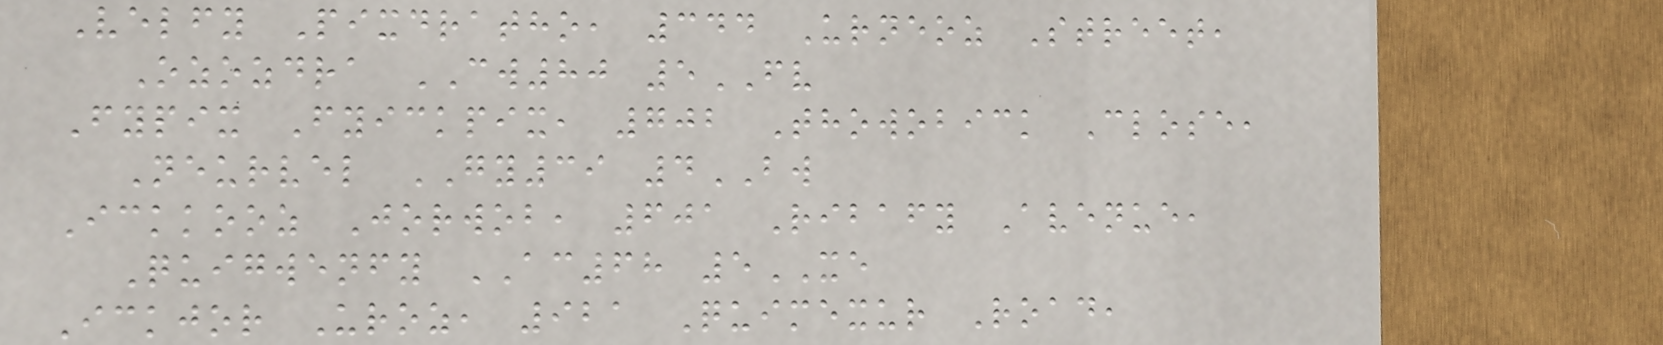Velfy Pixdratho, 344 Urneoz Street,
Ozozdra CW80 5FV
Fypix Fyickpix, 702 Thowobick Close,
Neurvel GY39 4BW
Ickkooz Jorwob, 601 Ribafy Avenue,
Quigwenfy AC68 5XE
Ickjor Uroz, 921 Quimexur Road,
